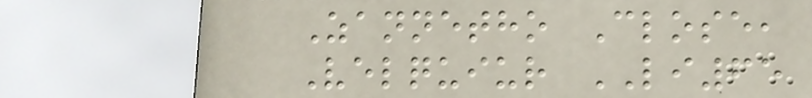Zannetho Close,
Velquiur LI65
